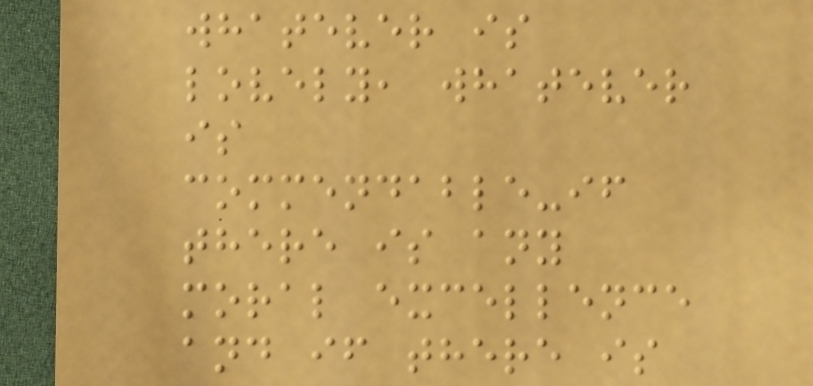whatever is
lovely, whatever
is
commendable-if
there is any
moral excellence
and if there is
